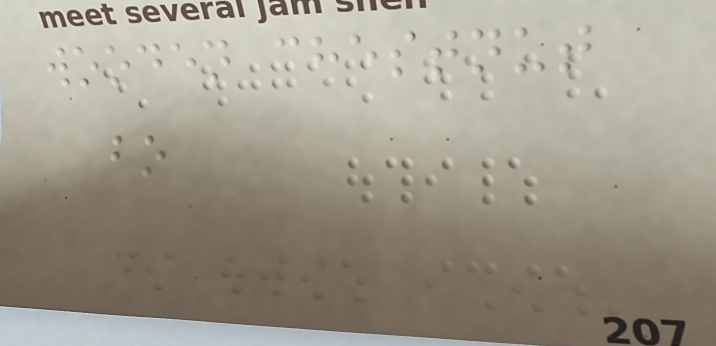wooden chestnut
bo
